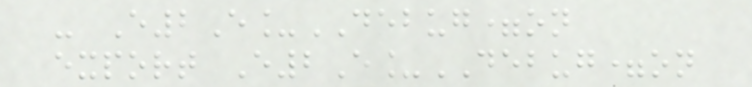- E2E_DEBUG=on
export E2E_DEBUG=on
